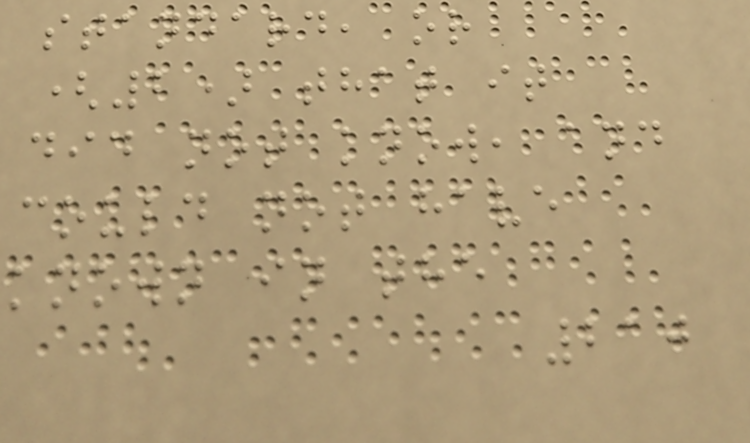standard, or
(2) that it
did not know, and
could not have
known in the
210
